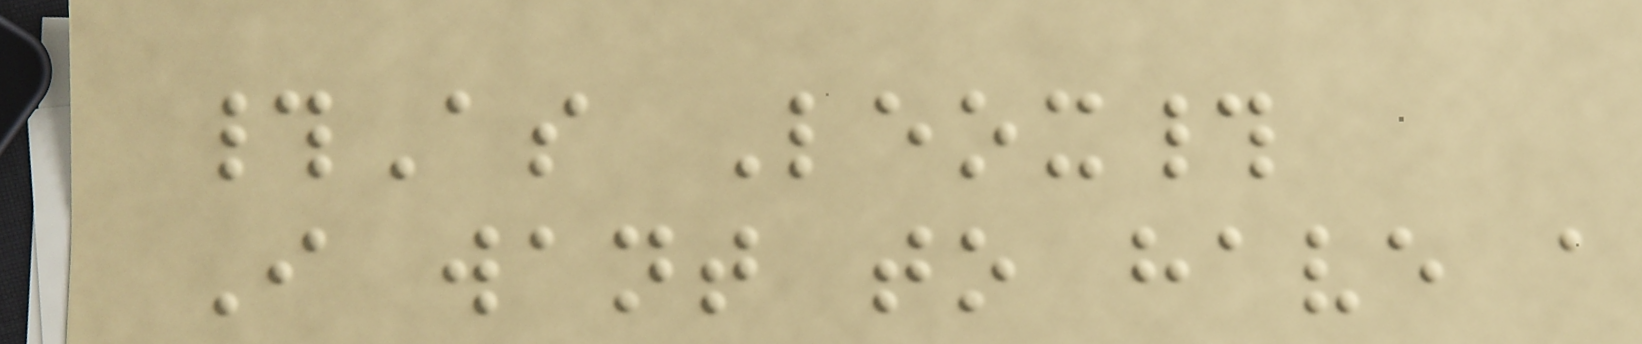#As Leox#
I want to have a
